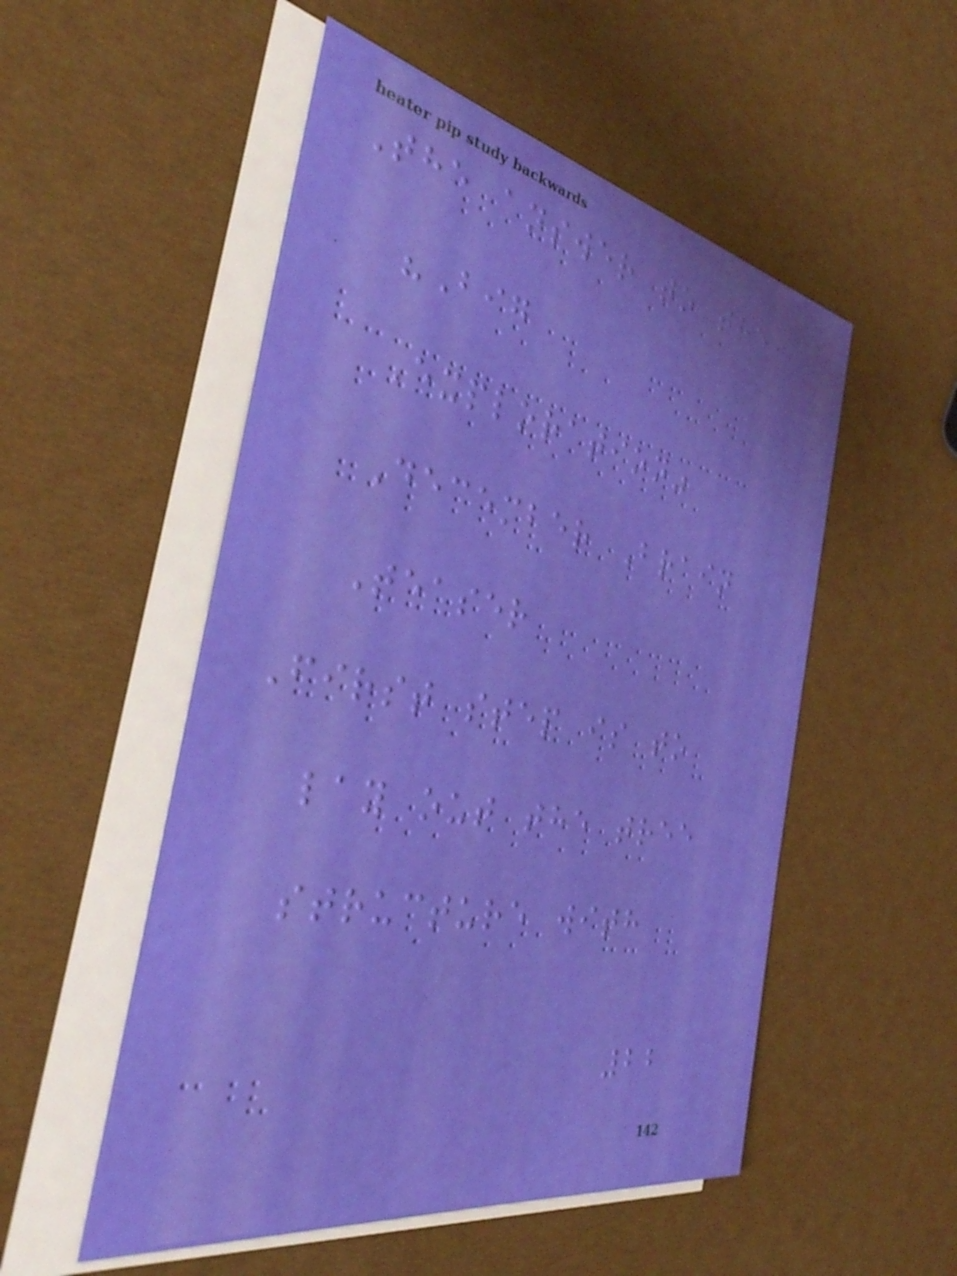The answer to the
"Big
Exploration"
December Brain
Teaser
First step is to
lay out the tree
structure with
22
